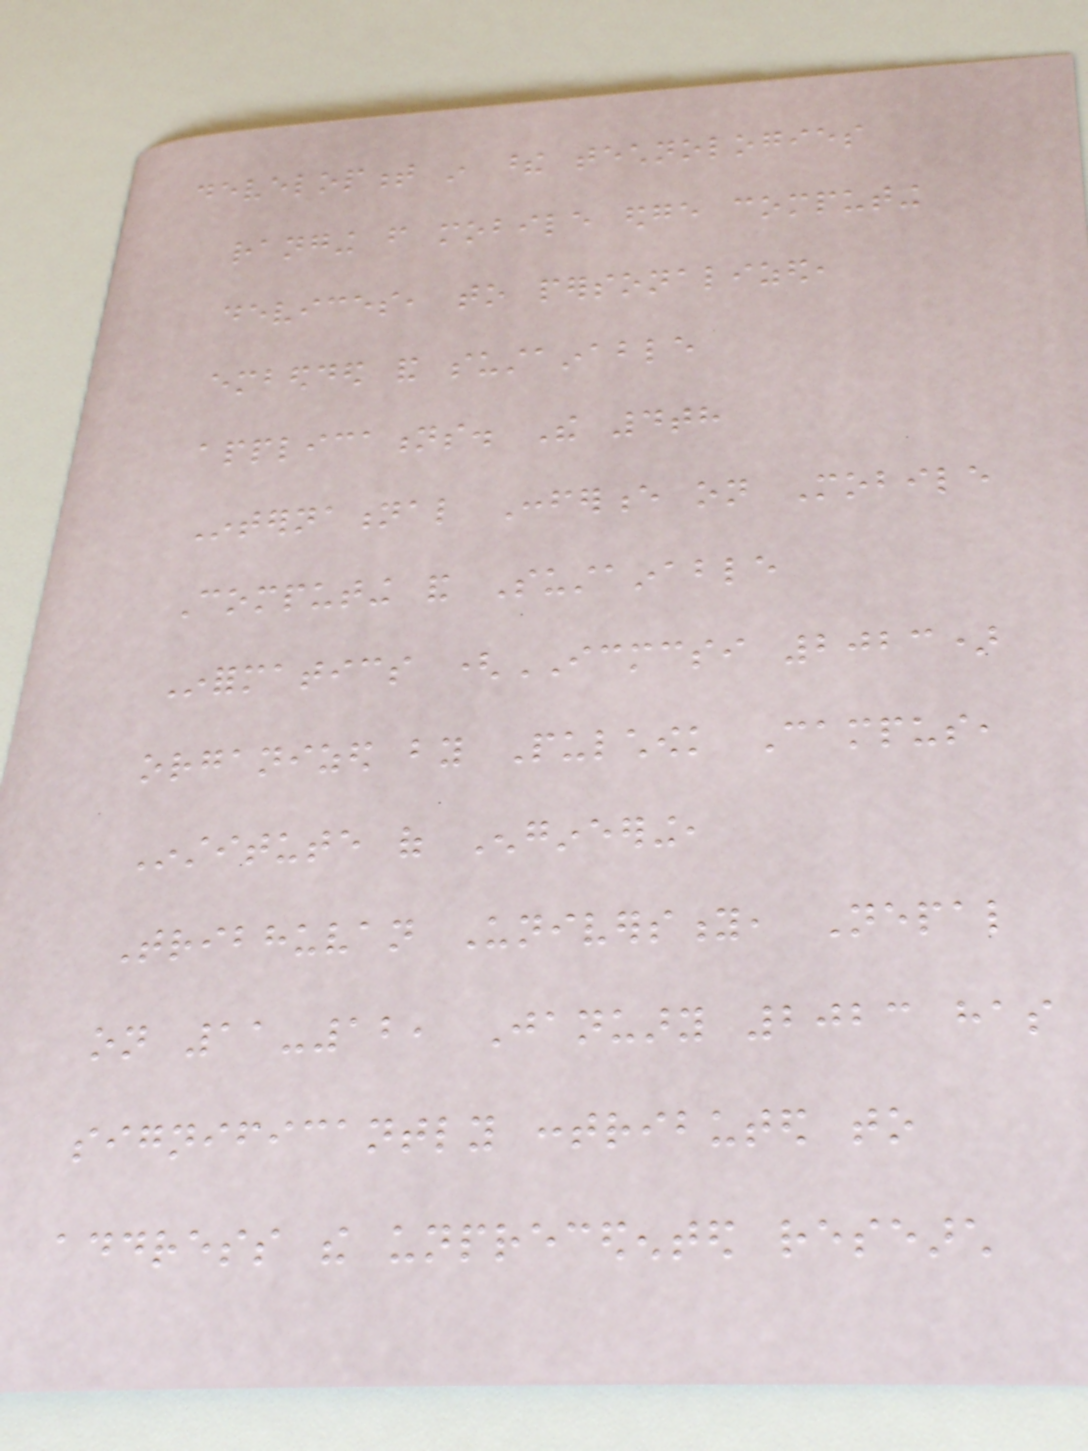development in these technologies
ranging from mobile edge computing
devices, to personalized,
embedded and sustainable
applications. The 4th
International Conference on Mobile
Computing and Sustainable
Informatics (ICMCSI 2023)
organized by Pulchowk Campus,
Institute of Engineering,
Tribhuvan University, Nepal
on 11-12, January 2023 has
significantly contributed to
address the unprecedented research
